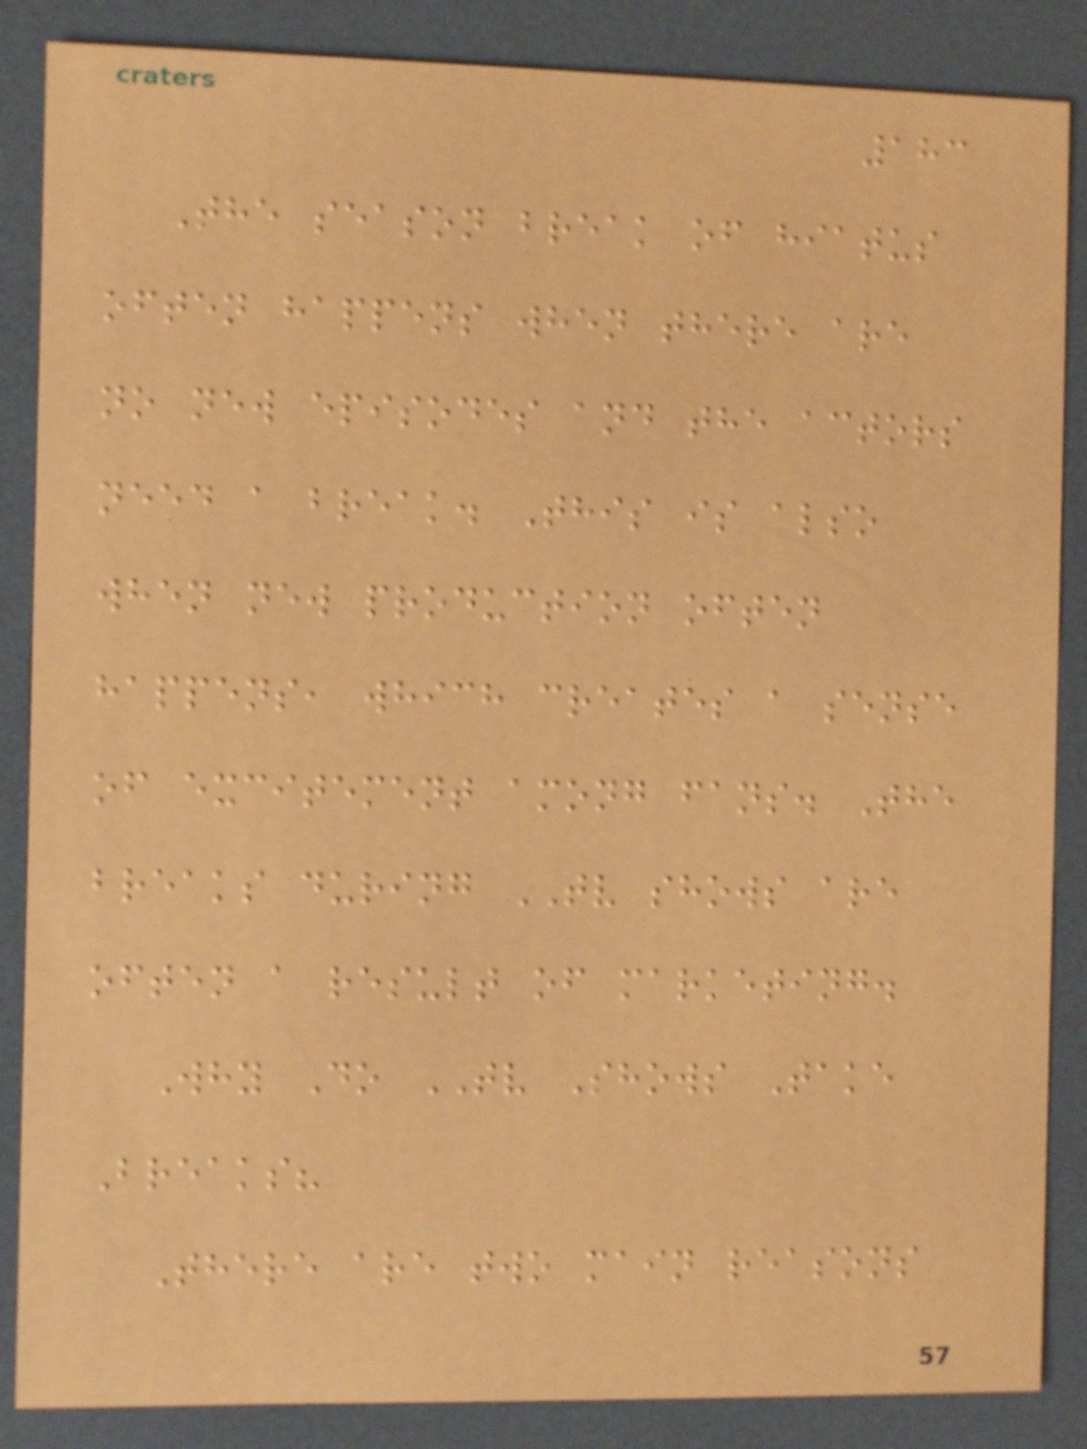183
The season break of hiatus
often happens when there are
no new episodes and the actors
need a break. This is also
when new production often
happens, which creates a sense
of excitement among fans. The
breaks during TV shows are
often a result of marketing.
Why Do TV Shows Take
Breaks?
There are two main reasons
